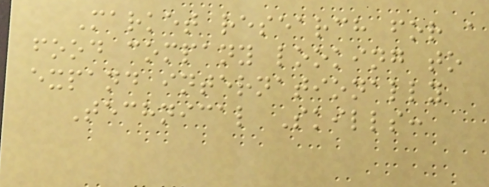Market research for a
food company looking to
expand internationally
Technical Skills:
